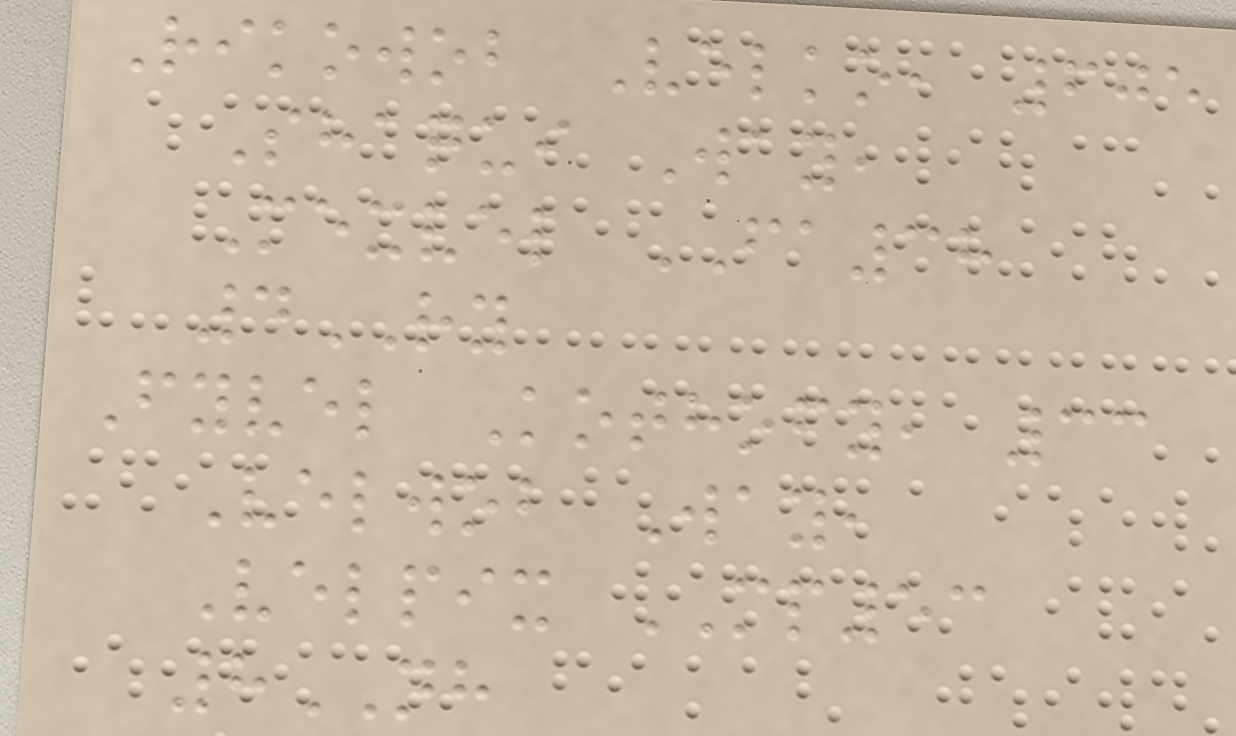Rikowob Velko, 605
Shaqui Way,
Mexvel FA38
4RY
Fyvel Kothofy, 33
Velwob Way,
Velpix MP53
8NH
